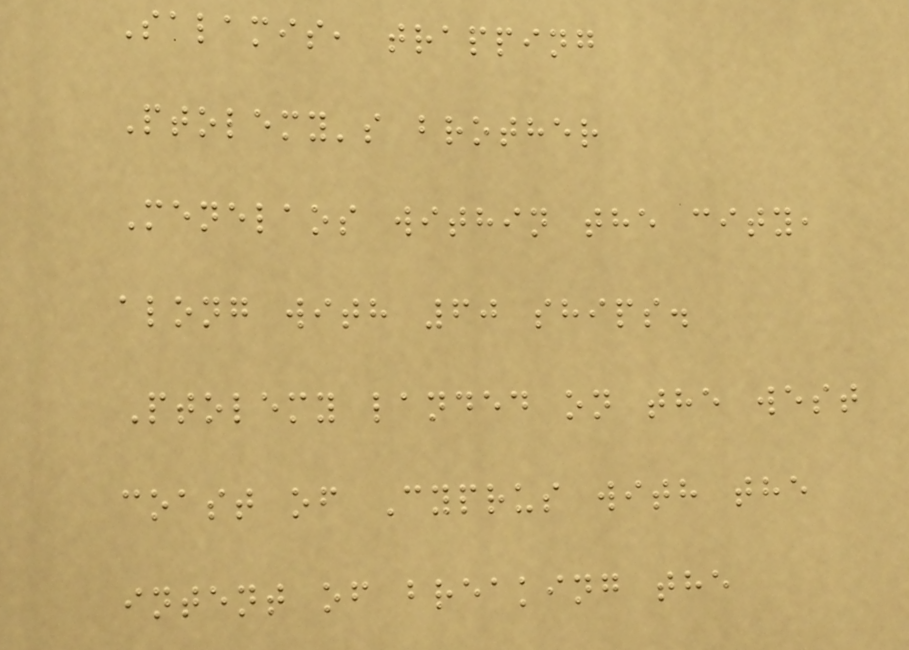Salamis, trapping
Ptolemy's brother
Menelaos within the city,
along with 60 ships.
Ptolemy landed on the west
coast of Cyprus with the
intent of breaking the
